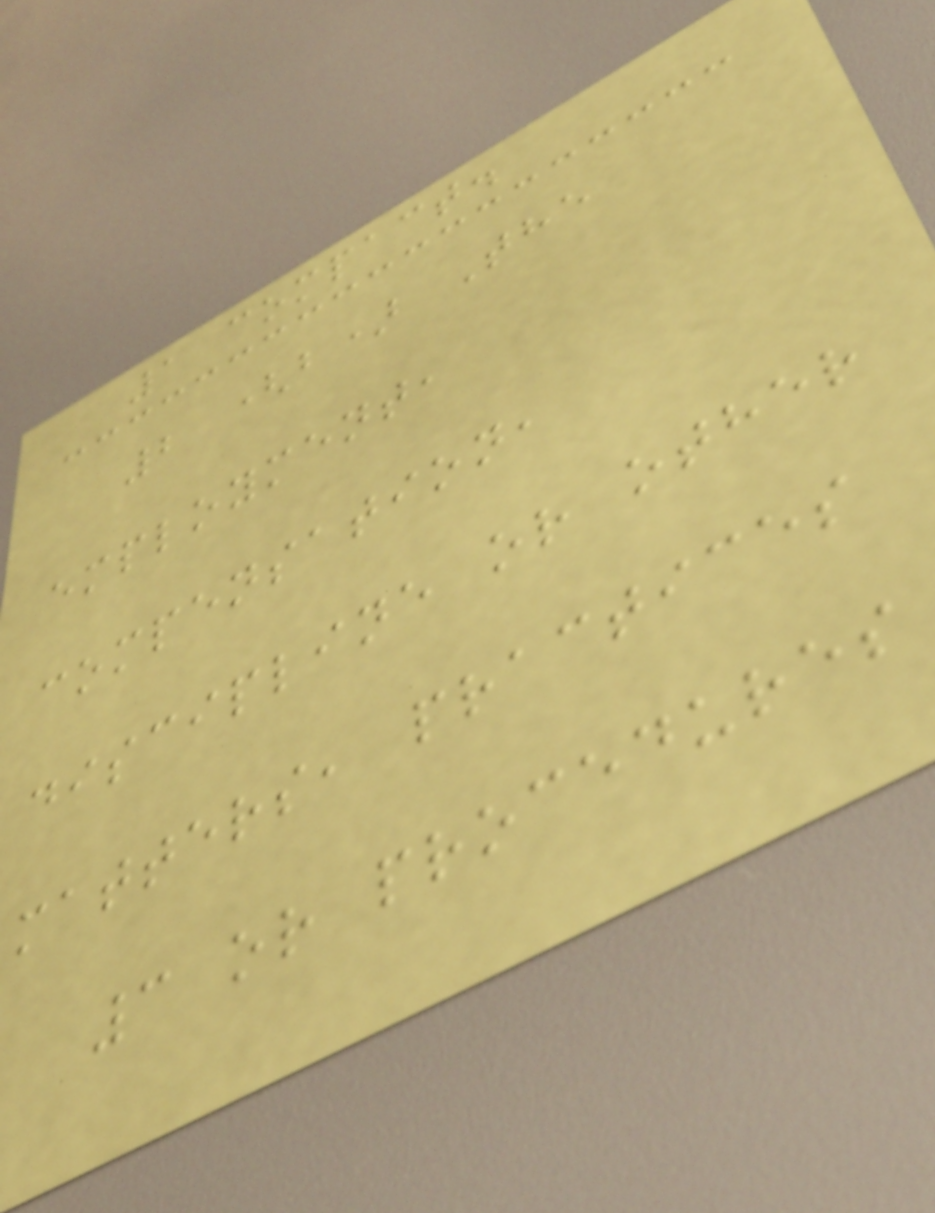1 compact.
2 (b) The
employment,
compensation,
discipline or other
matters, practices
3 or procedures
